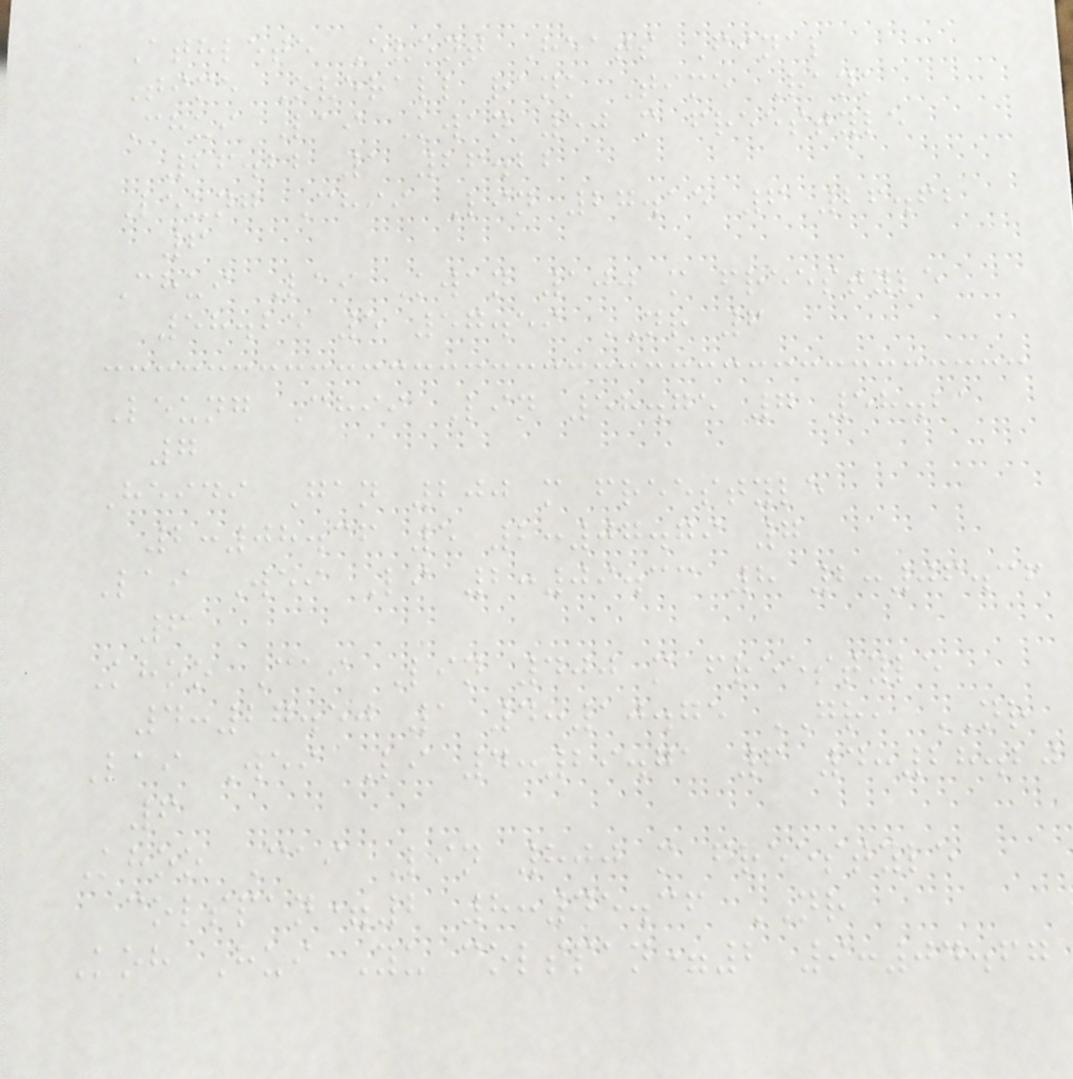Athlete Event Heats Final
Time Overall rank Time Rank
Chui Lai Kwan 50 m freestyle
26.22 1 26.22
Leung Chii Lin 27.15 6 26.62
6
Chui Lai Kwan 100 m freestyle
58.25 5 57.59 NR 6
Leung Chii Lin 58.75 7 58.21
7
Heidi Gan 200 m freestyle
2:08.36 5 2:07.79 7
Lai Wei Li 2:09.33 8 2:06.36
6
Khoo Cai Lin 400 m freestyle
4:27.50 1 4:10.75 GR, NR
Lai Wei Li 4:29.71 6 4:28.20
6
Khoo Cai Lin 800 m freestyle
colspan=2 8:45.36 NR
Koh Hui Yu colspan=2 9:04.67
